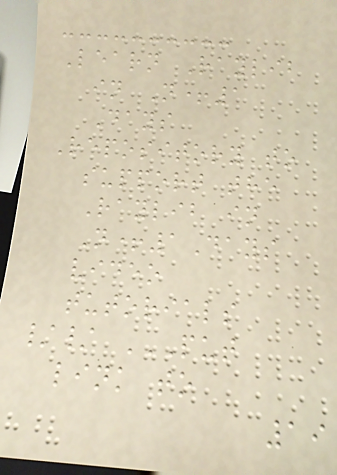Learn Raylib
in N+1
Days
Repository to
support the
Raylib in
N+1Days
video
tutorials
// PUT
LINK TO
19
